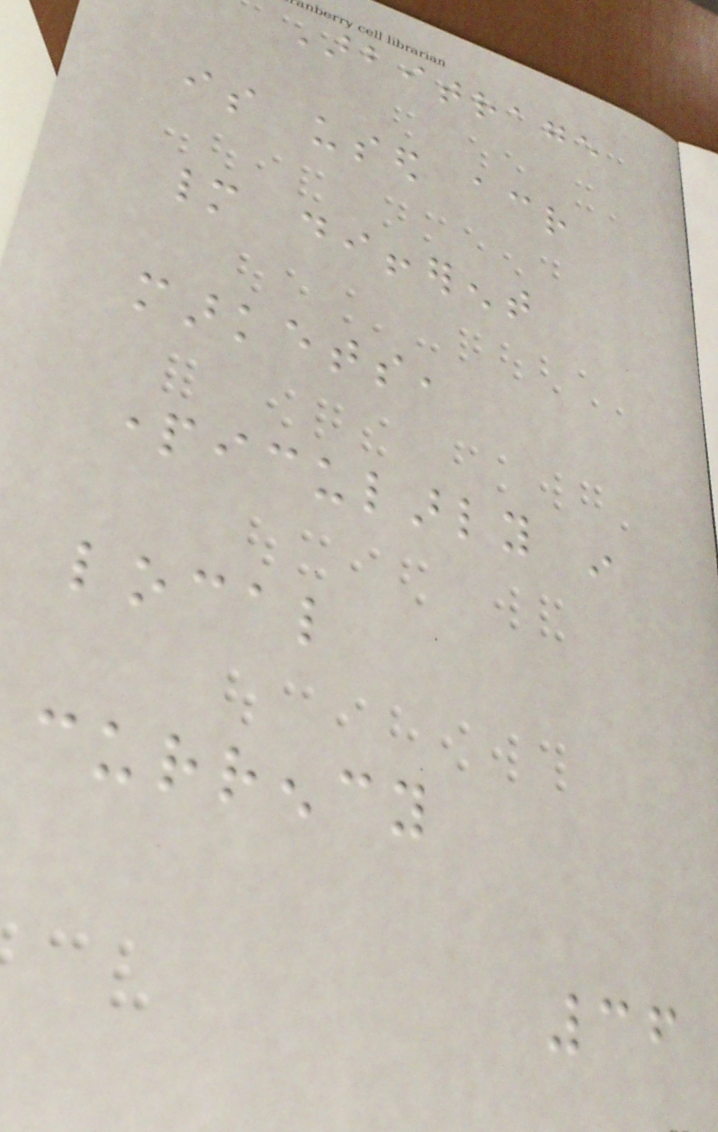Arbitrage
is used across
many different
markets,
particularly in
local
currency
36
